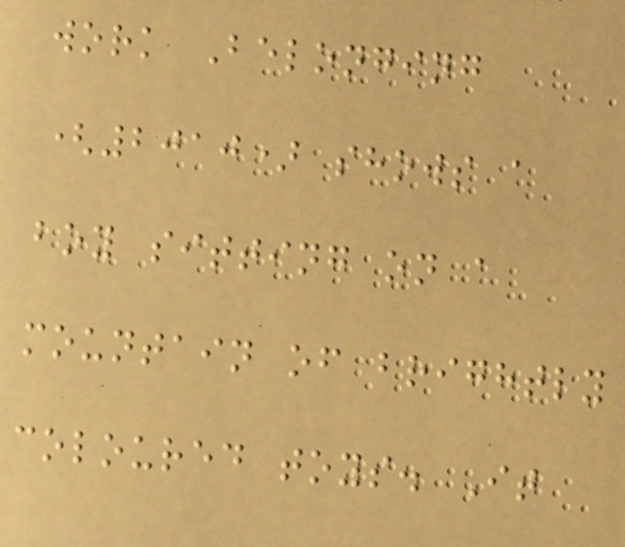work Belonging
(2010) shows a
boy sitting on a
mountain of brightly
coloured toys. It
